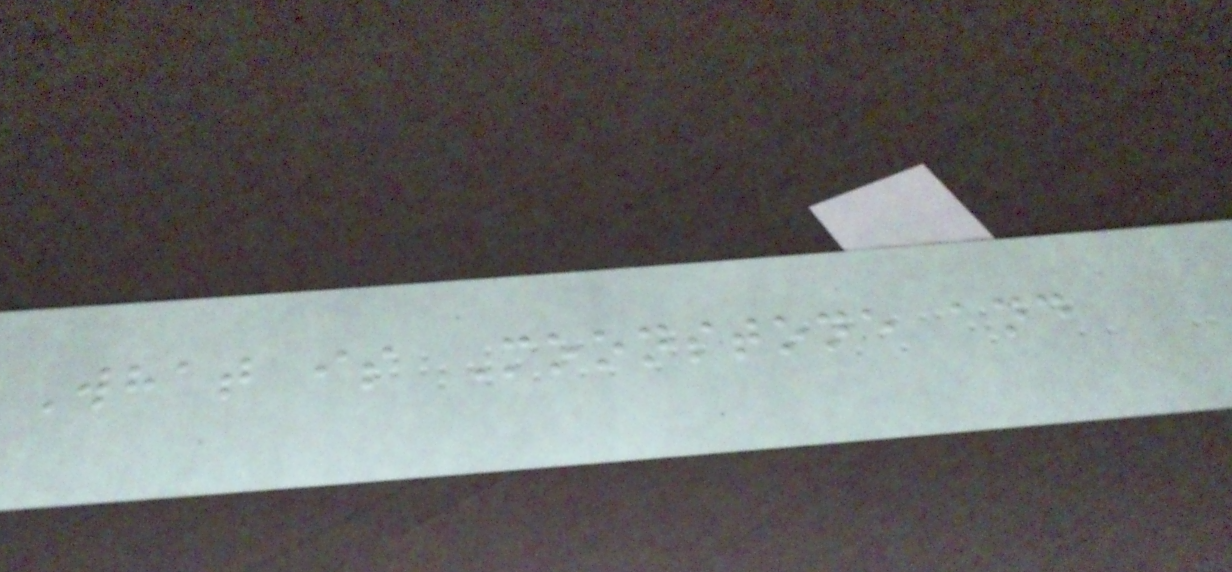What is Moonstone and
